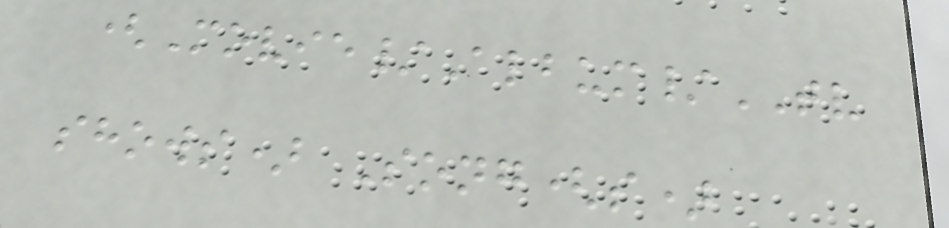(Movie/Album/TV
shows) Song(s)
